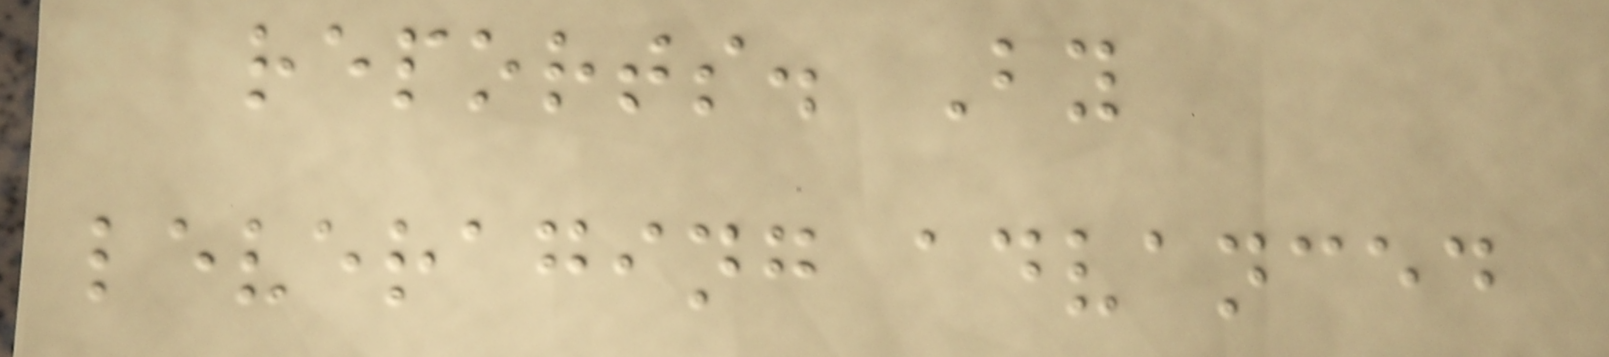reports. By
leveraging advanced
